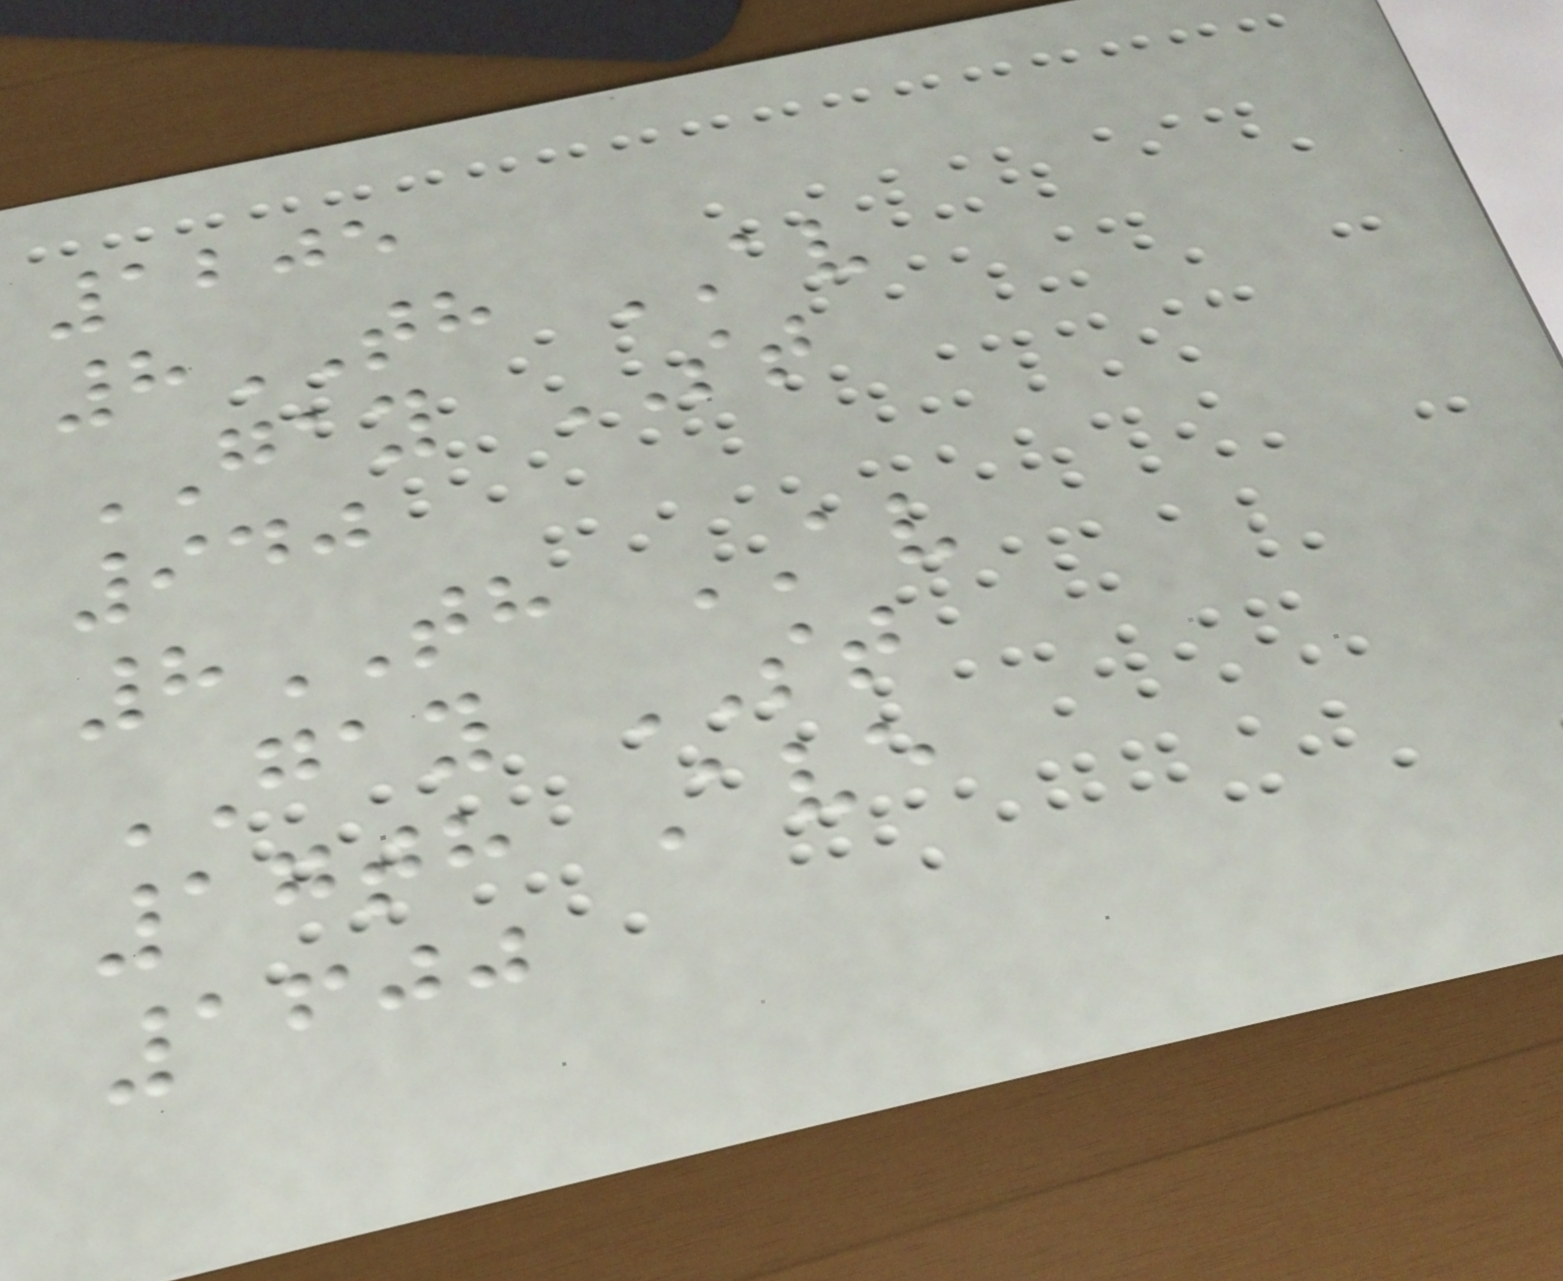1205
8TH AV
GAY ST
940
8TH AV
GAY ST
17th Ave
1600
